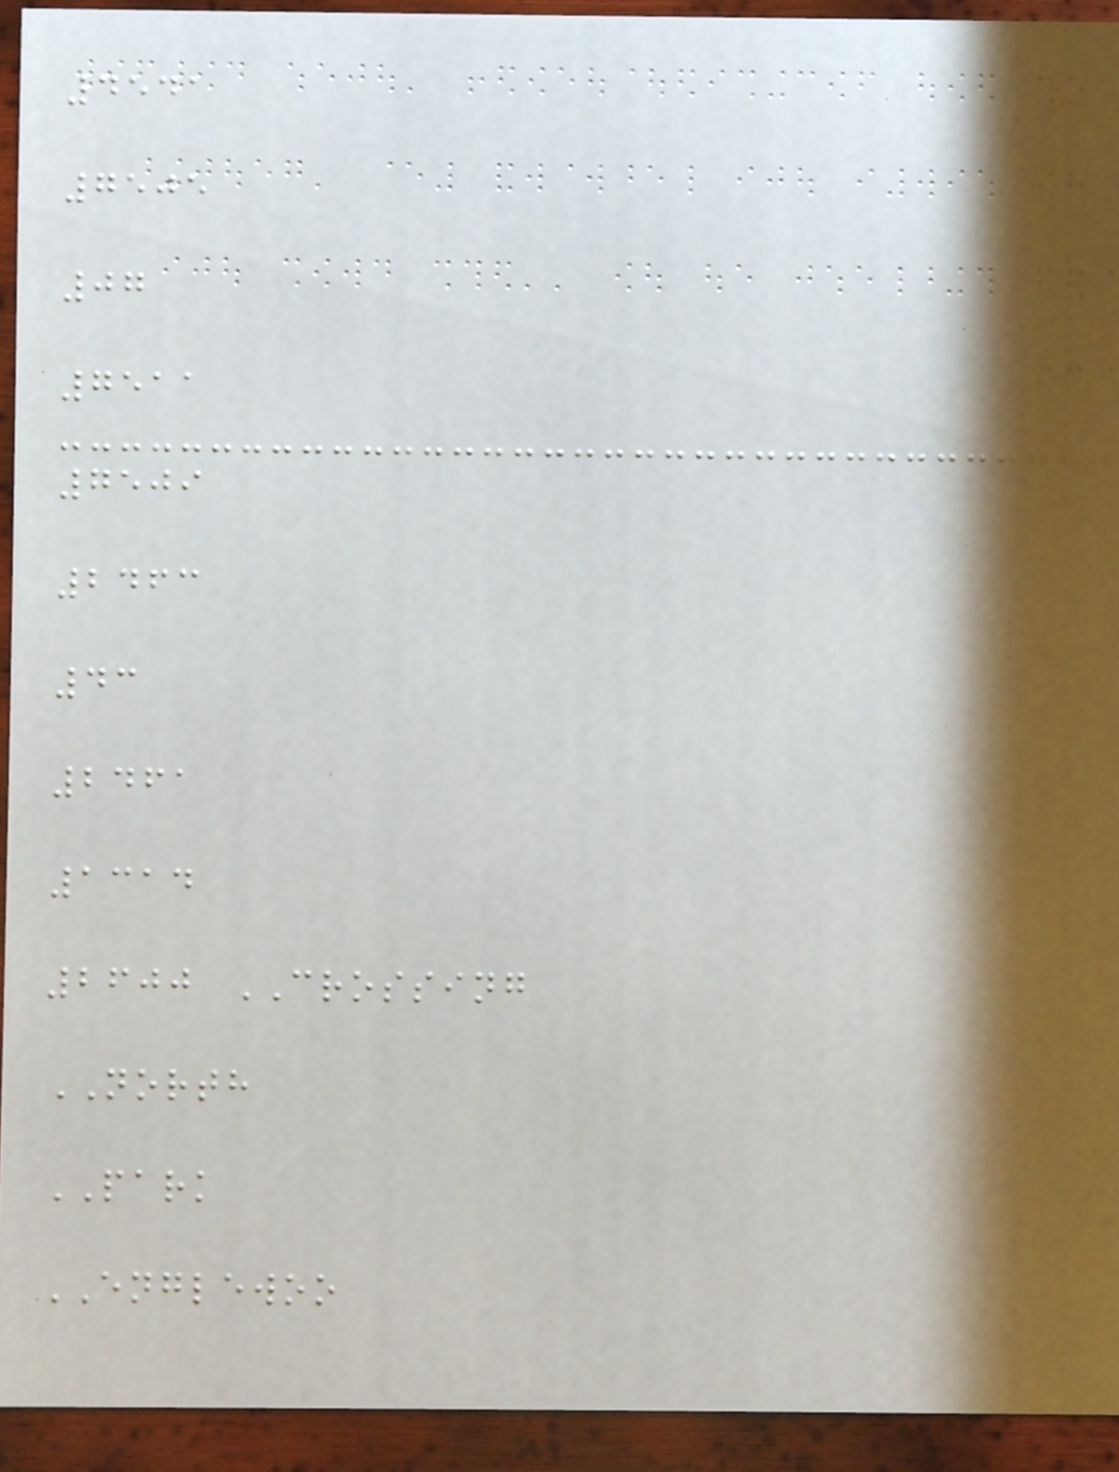4541
7505
07
7511
7509
2463
43
2461
1314
2600 CROSSING
NORTH
PARK
ENGLEWOO
